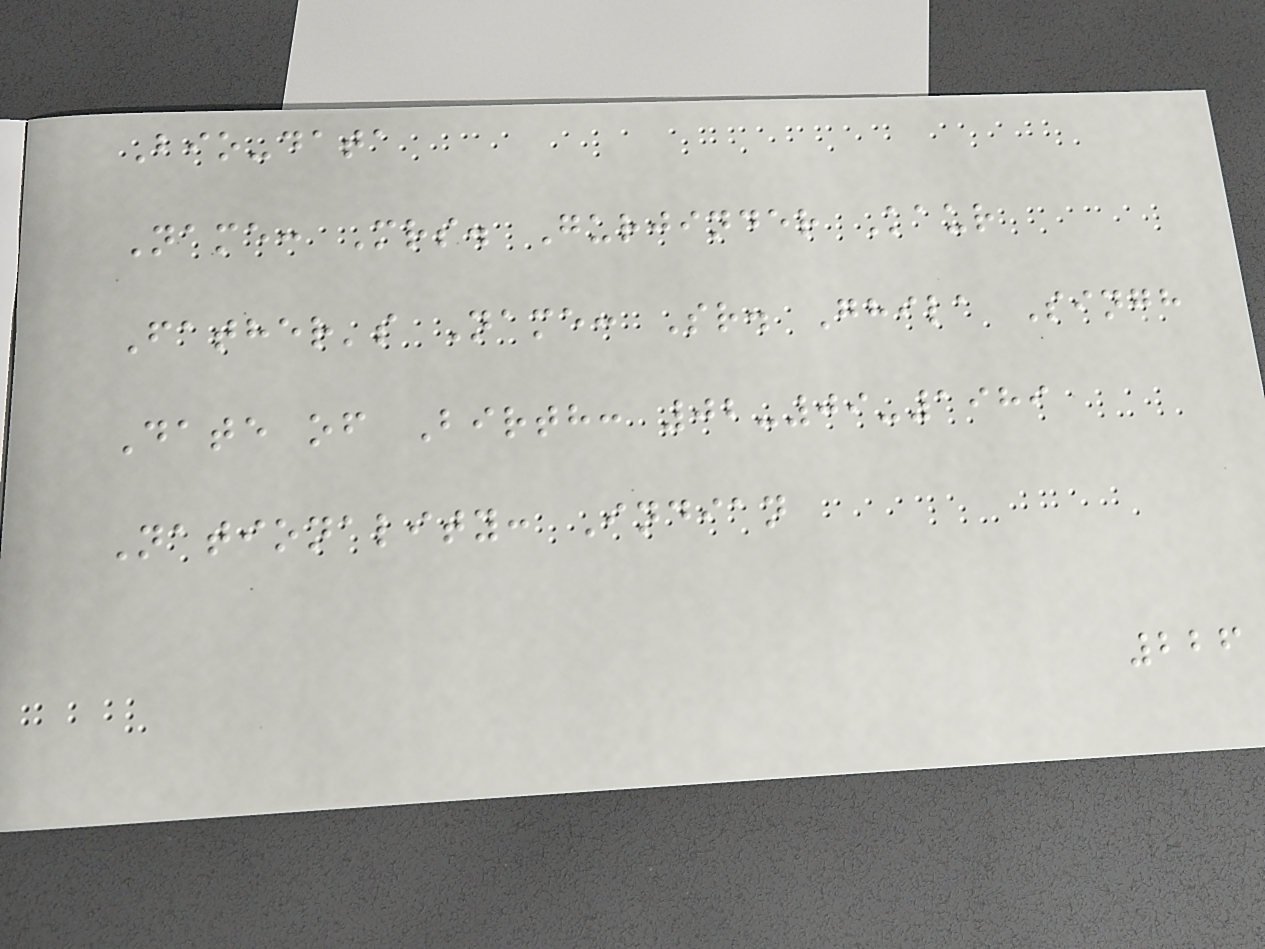Bio-data
Name: Mrs. Gurjinder Kaur
Father's Name: Sr. Ghila Singh
Date of Birth: 02-09-1989
Nationality: Indian
226
